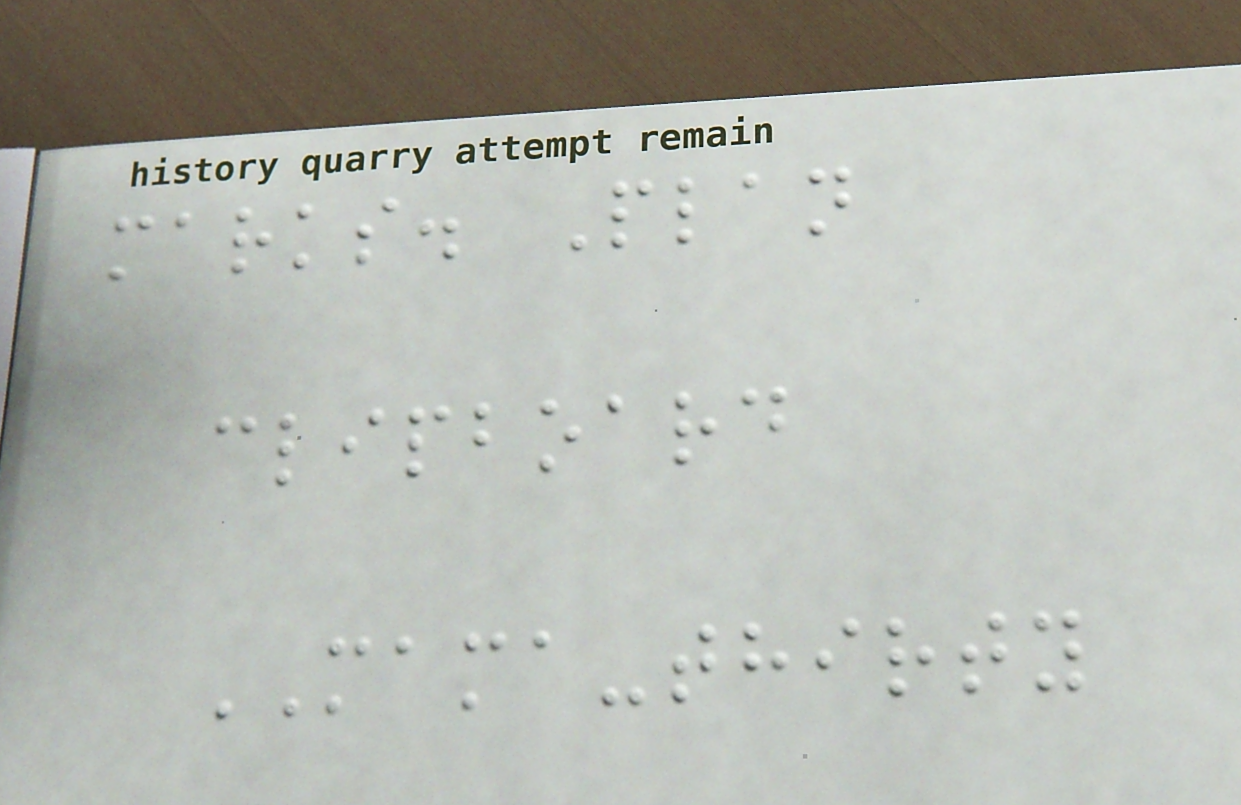marks. Plan
clipboard
MAMA-thirty
